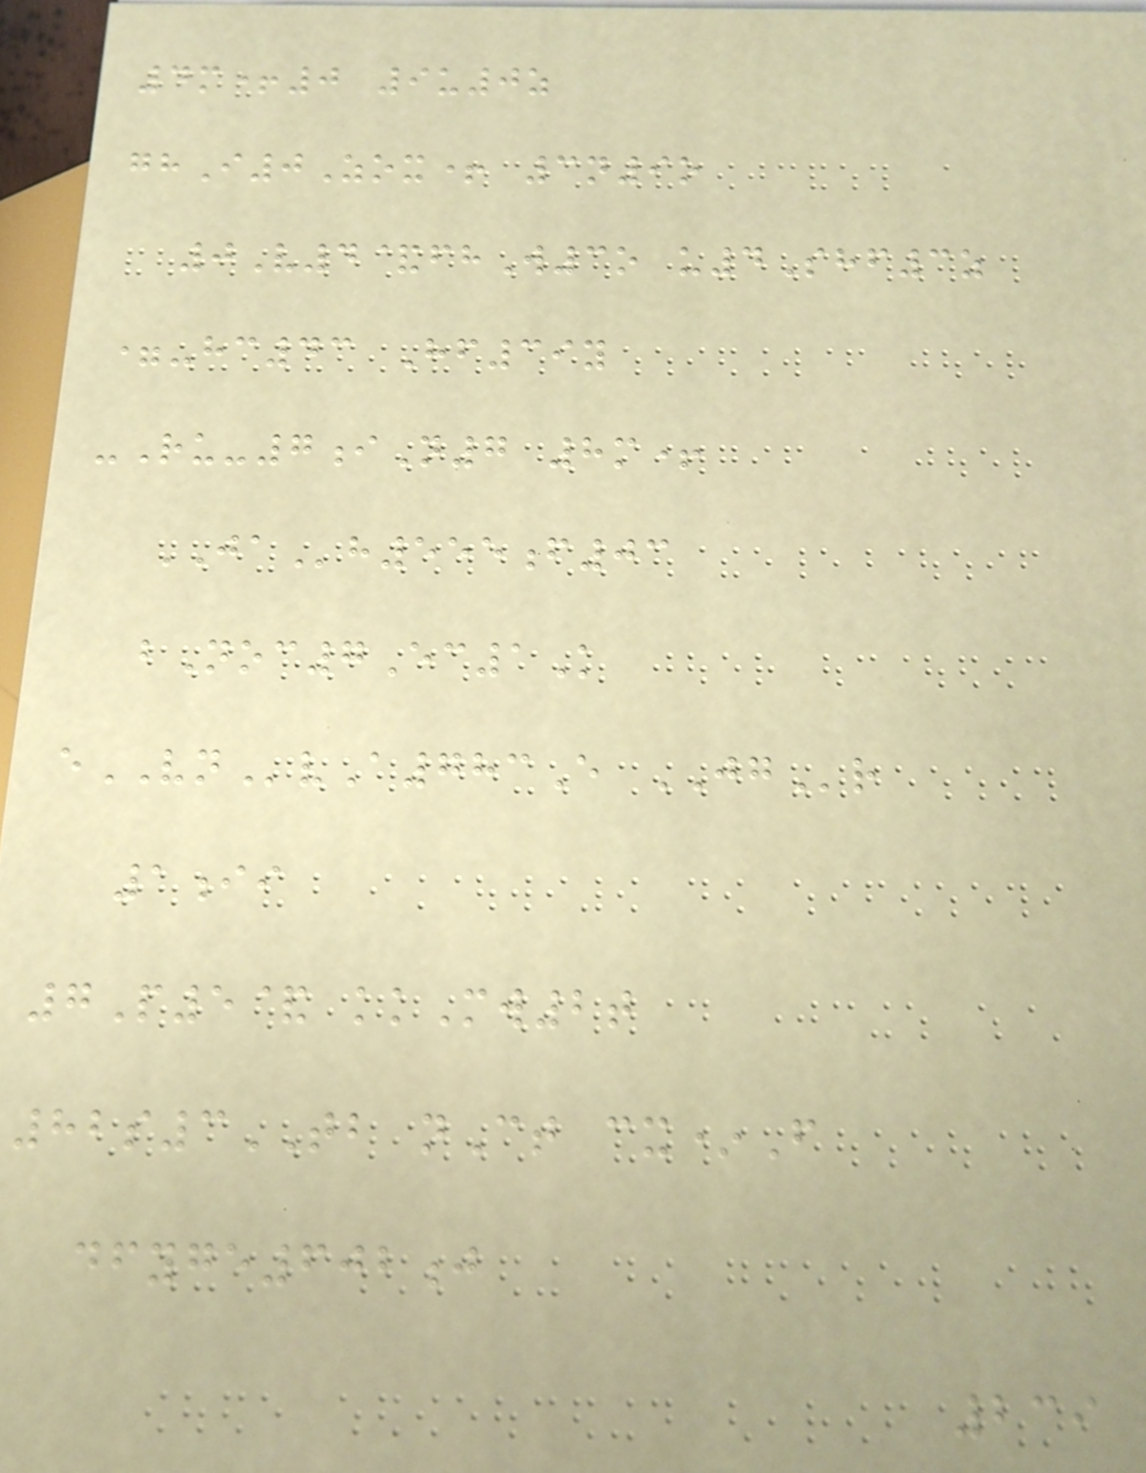4m+0 9u0z
ghI0Zox+ 3n9o
0V4&fhW3o u4Shf3z
=-hc43 Hf39y
-Ru-7iN7 8m+
JAh555f03
bNoc7Ec1K
eVNvA783E JGr
1ii
7P5& kkMw2t
82s3TB nCt cx*F
dfyge602j
239
